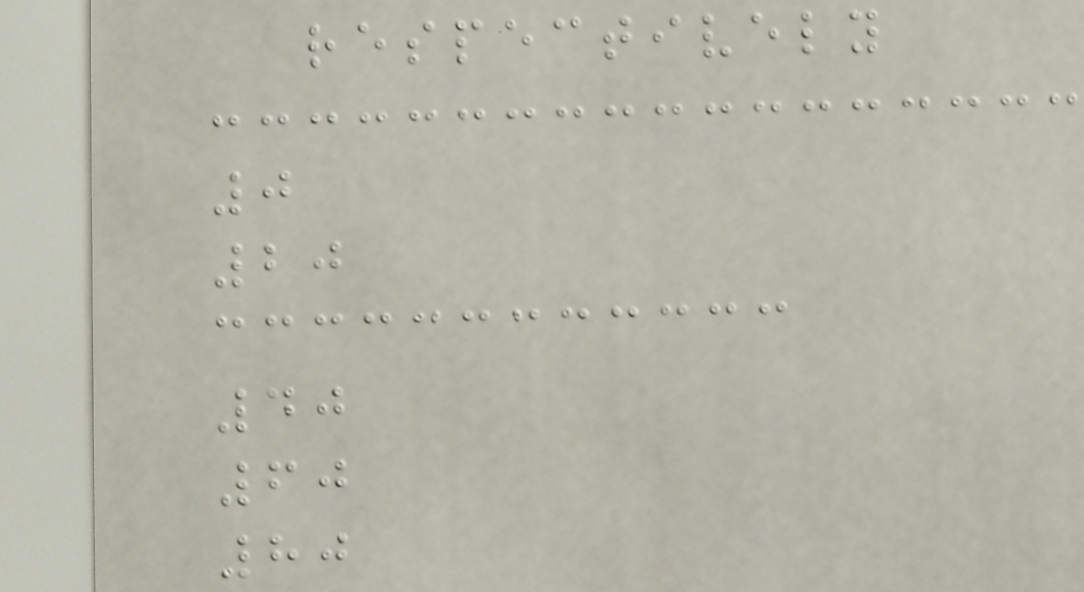respectively
0
20
40
60
80
